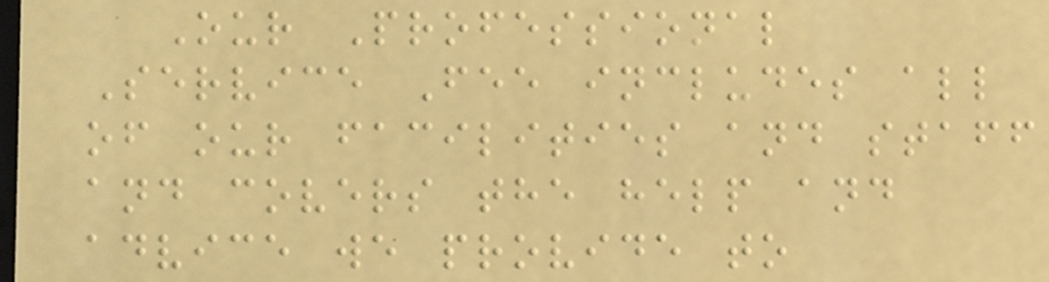Our Professional
Service Fee includes all
of our facilities and staff
and covers the help and
advice we provide to
